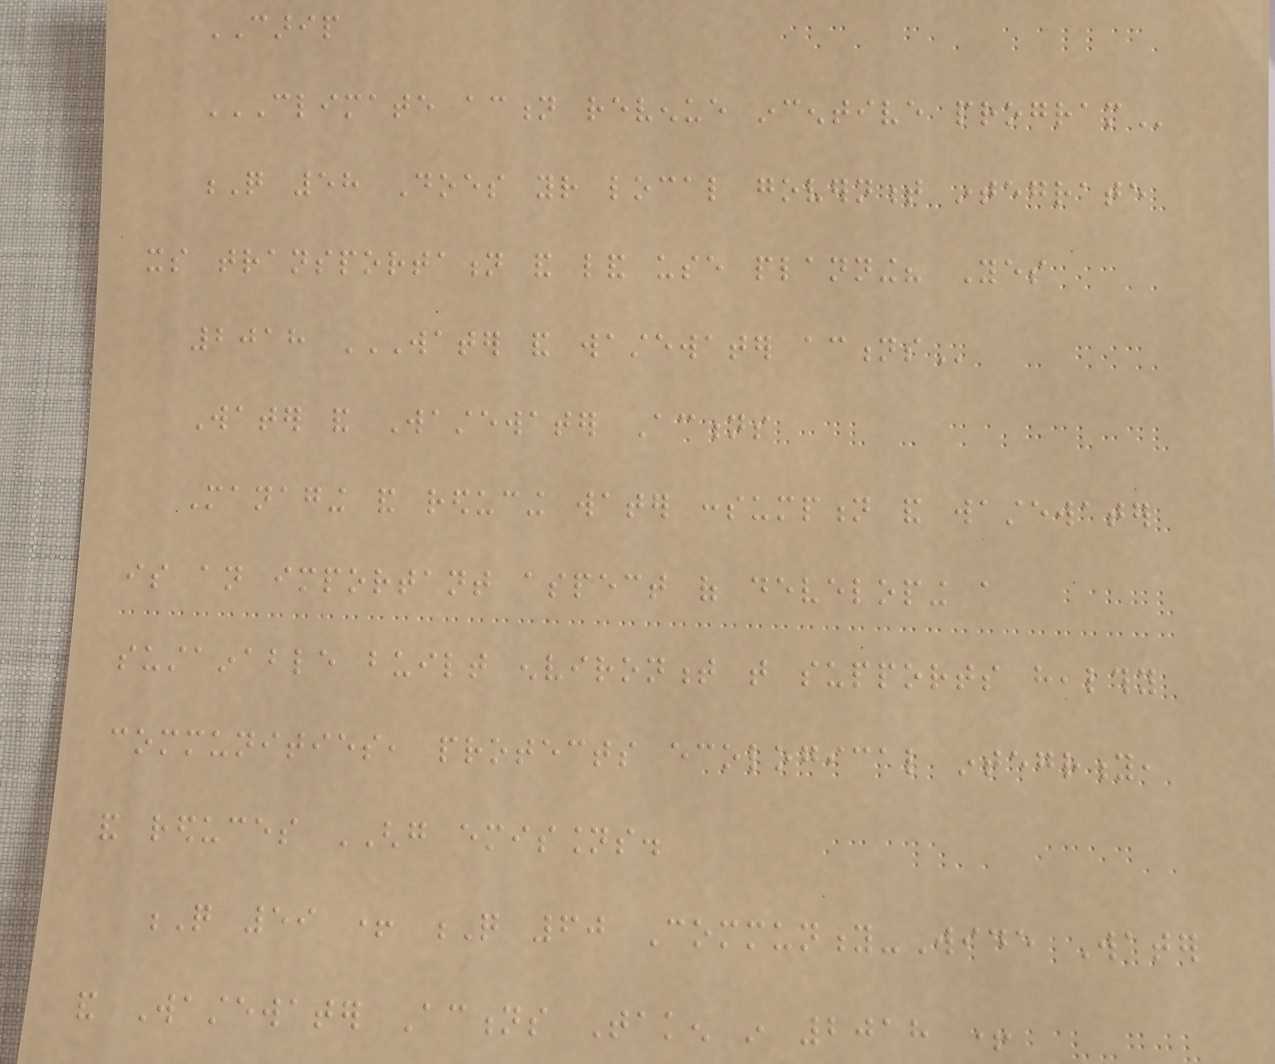CARIP
CLIMATE ACTION REVENUE INCENTIVE PROGRAM
Q 58 Does your local government integrate
its transportation and land use planning? Yes
2018 WATER AND WASTEWATER ACTIONS
Water and Wastewater Actions
Managing and reducing water consumption and wastewater
is an important aspect of developing a
sustainable built environment that supports healthy
communities, protects ecological integrity,
and reduces GHG emissions.
Q 59 + Q 60 Community-Wide Water
and Wastewater Actions Taken in 2018 +
